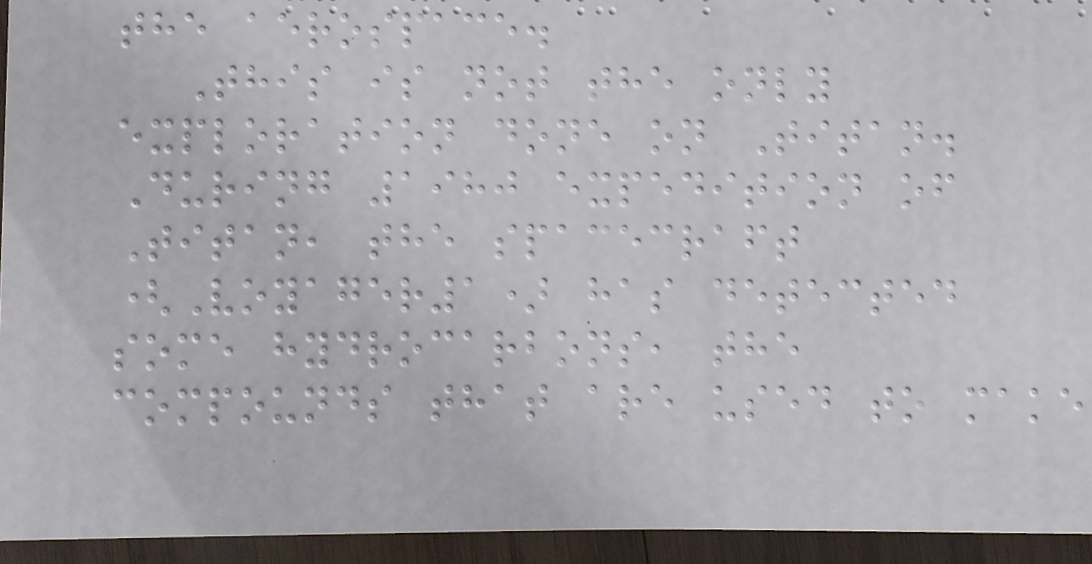the aerospace.
This is not the only
exploration done on Titan.
During 1980 expedition of
Titan, the spacecraft
(Voyager1) has detected
some hydrocarbons, the
compounds that are used to make
